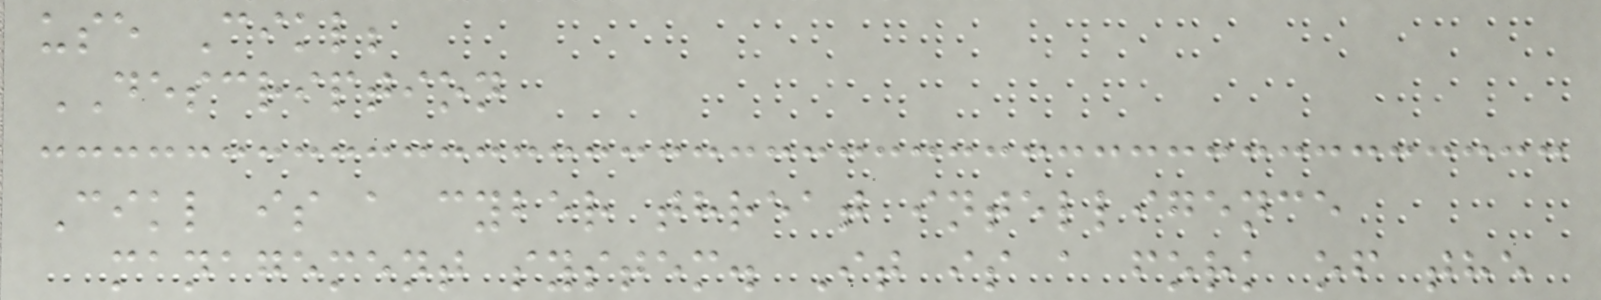use Cikl;
DESCRIPTION
Cikl is a cyber threat intelligence
management system. It is a fork of the
